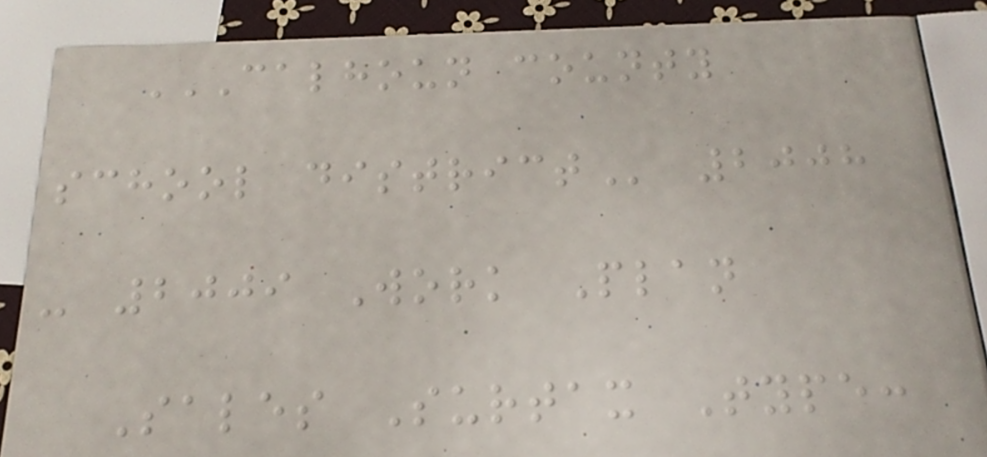CALHOUN COUNTY
SCHOOL DISTRICT 2008
- 2009 Work Plan
Sales Surtax Type:
